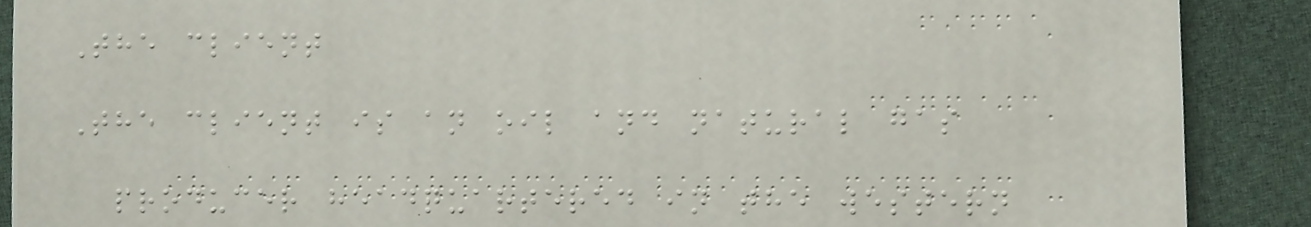The client
The client is an oil and natural gas
producer headquartered in the western
